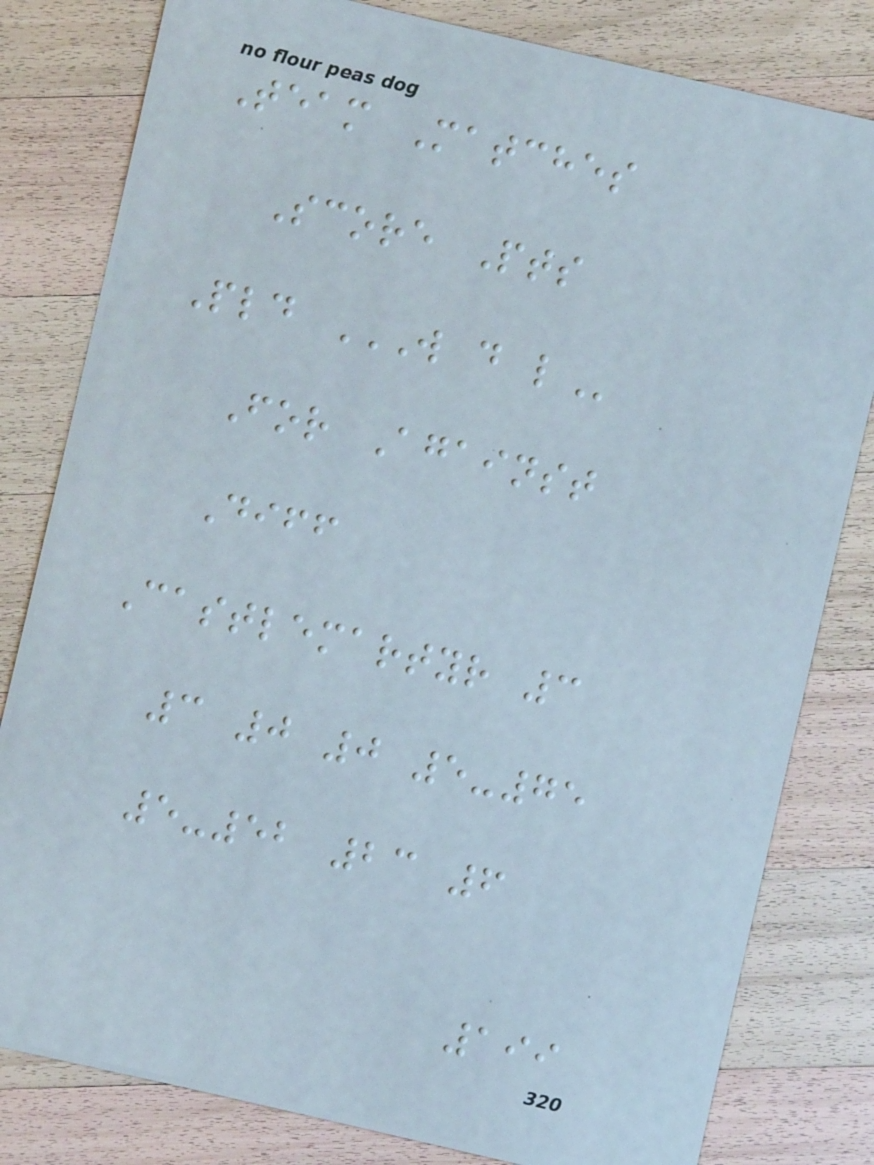Team Matches
Score Pts
Pld W D L
For Against
Diff
Castlemartyr 3
3 0 0 5-75
5-52 23 6
199
